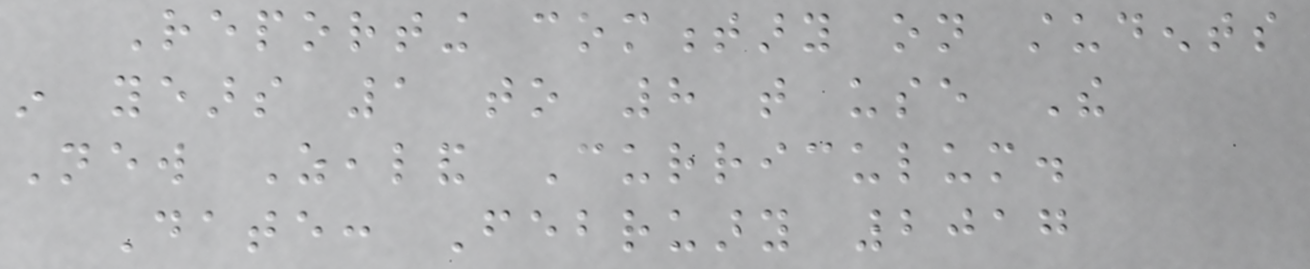Reporting commentary on students
in years 1 to 8 that use The
New Zealand Curriculum.
Date: February 2017
